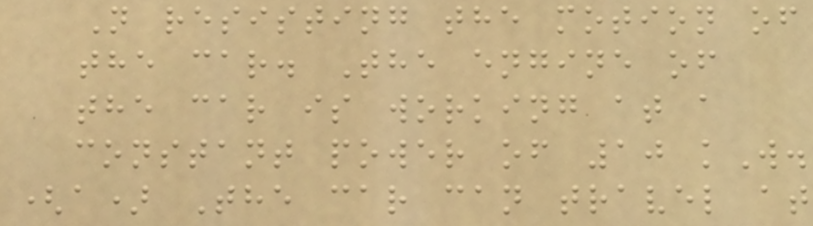N resisting the motion of
the car. The engine of
the car is working at a
constant power of 10 kW.
(a) The car can travel at
